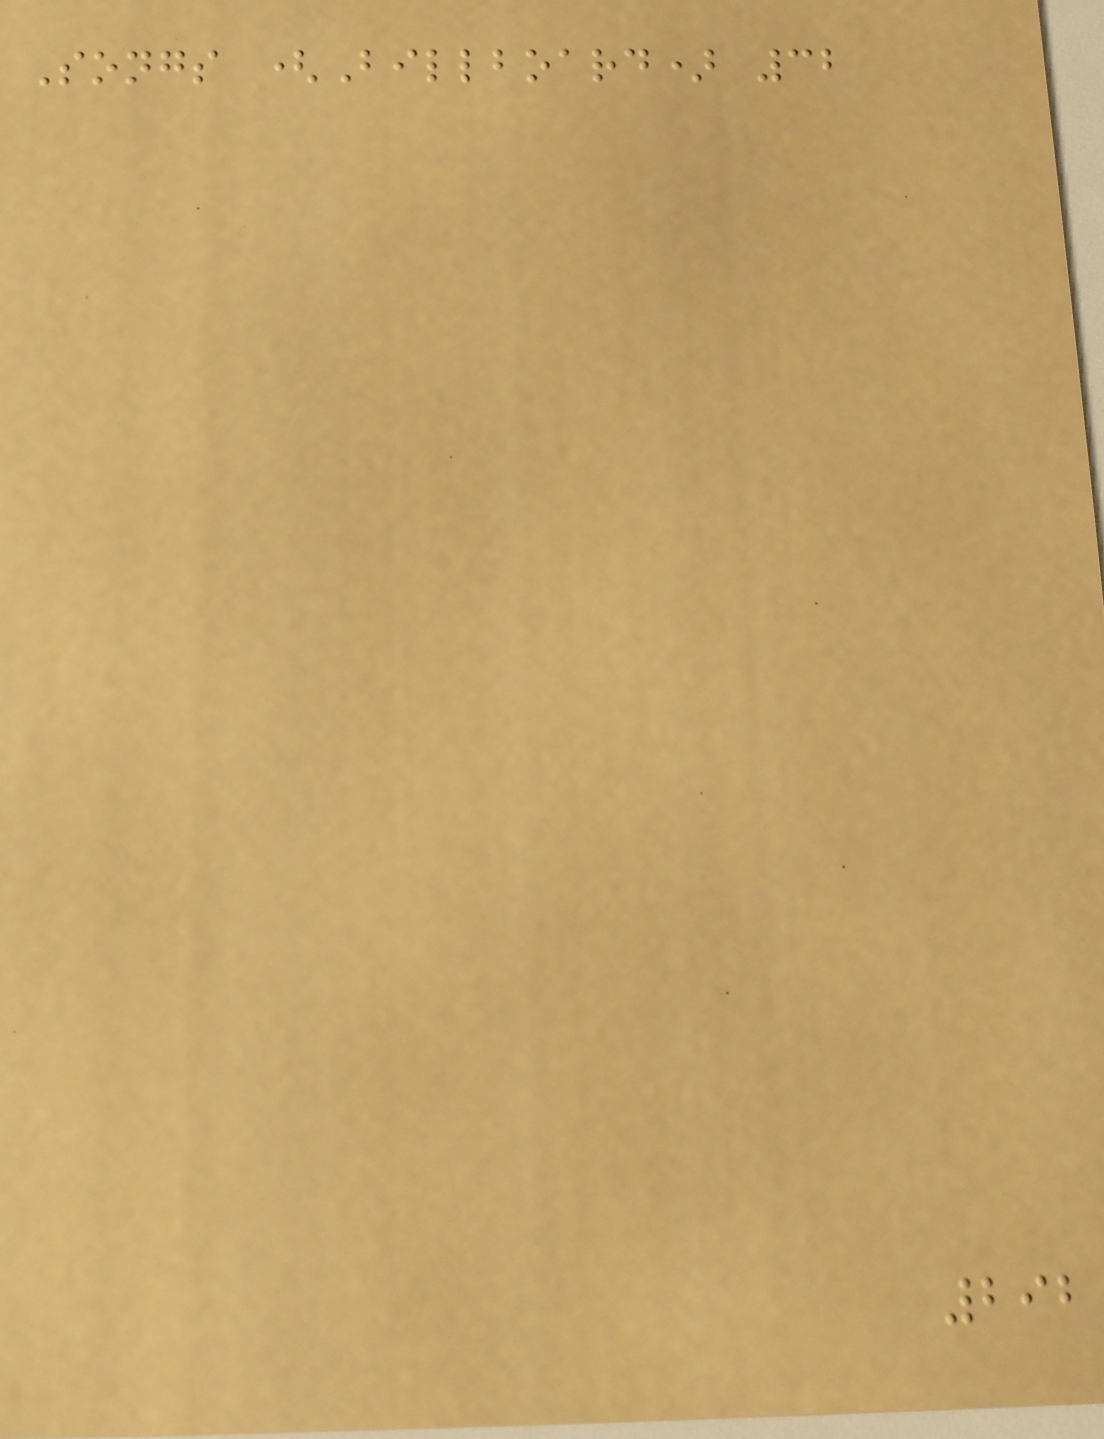Songs (Billboard) 32
292
